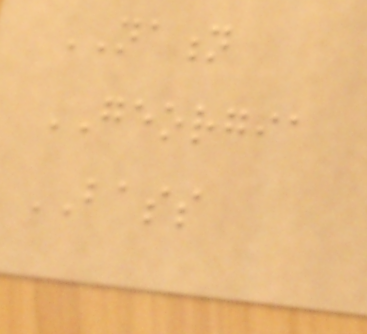NATION
GEORGIA
BASS
